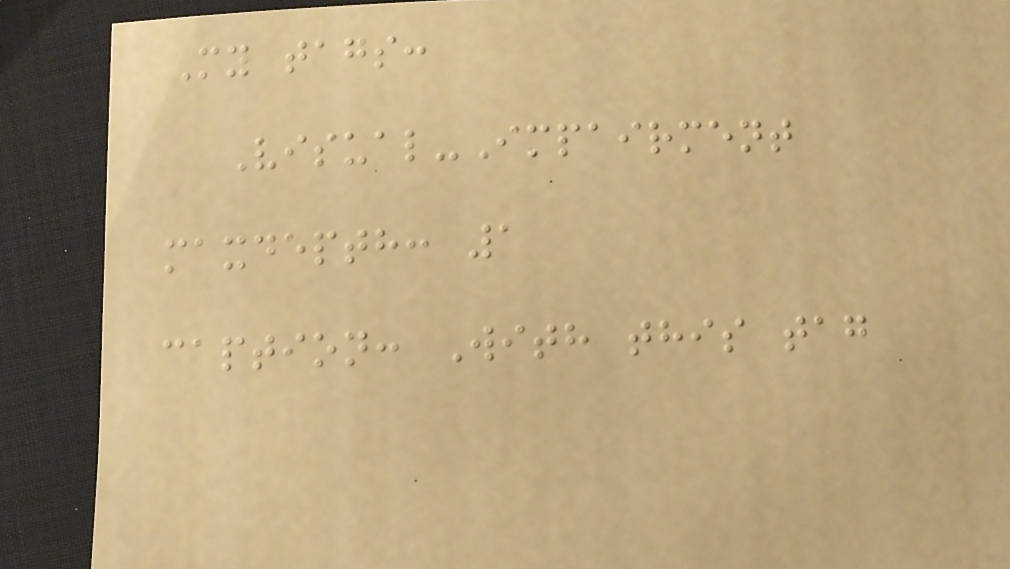My tags:
Visual-Impairment
maxdepth: 1
caption: With this tag
